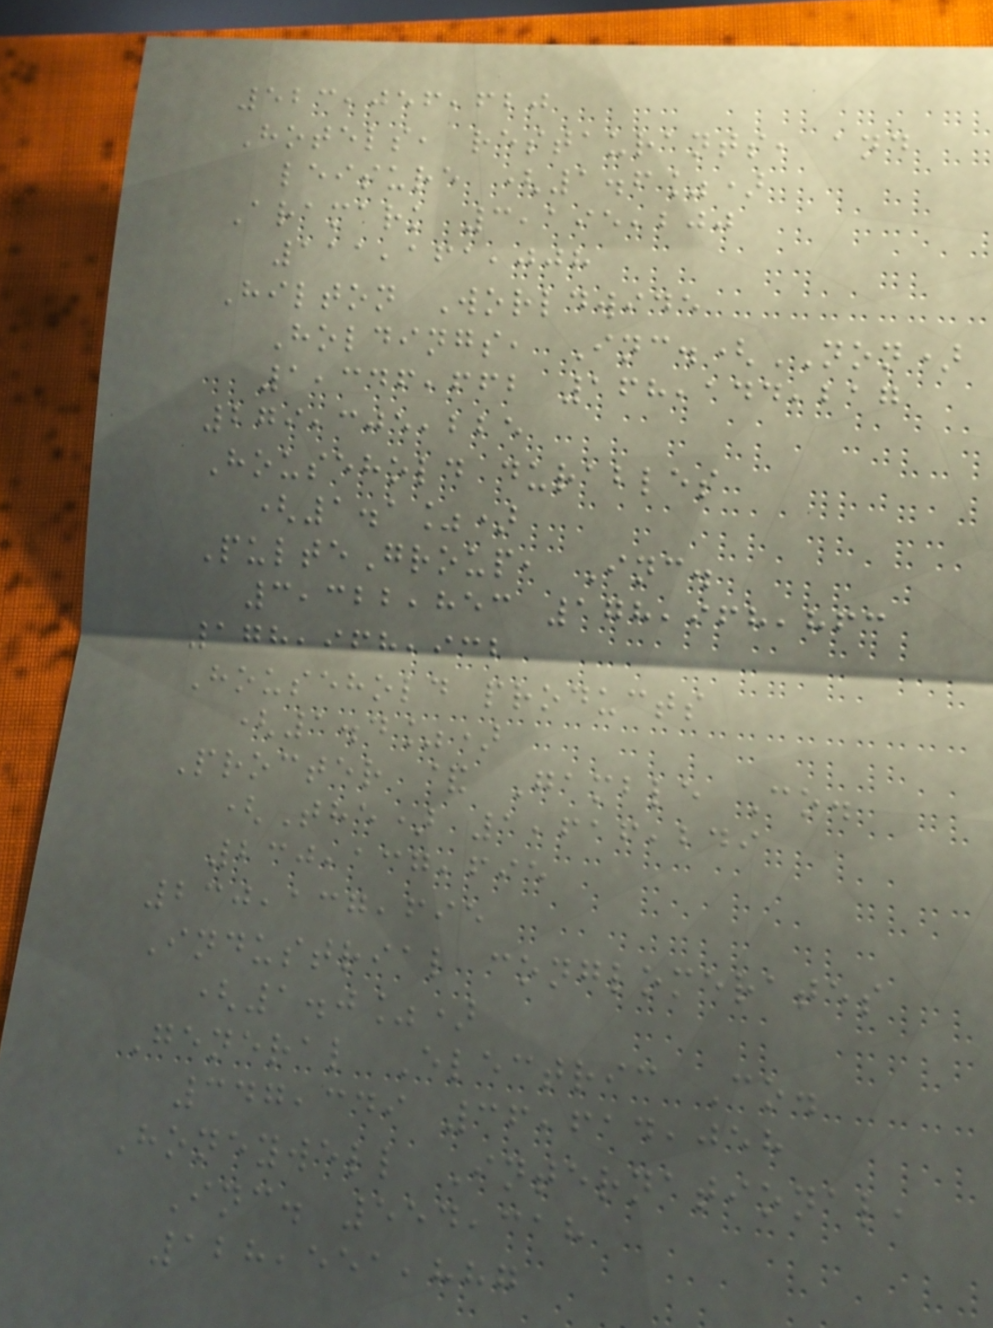523,056,620
Hotels, restaurants, and
leisure (1.6%)
Aramark 3,195,200
111,161,008
Hilton Worldwide
Holdings, Inc.(NON)
1,346,662 168,144,217
279,305,225
Household durables
(1.1%)
PulteGroup, Inc.
3,322,853 178,968,863
178,968,932
Household products
(1.4%)
Procter & Gamble Co.
(The) 1,616,249
230,137,695
230,137,695
Industrial conglomerates
(1.0%)
General Electric Co.
347,349 36,614,058
Honeywell International,
Inc. 554,318
128,551,887
